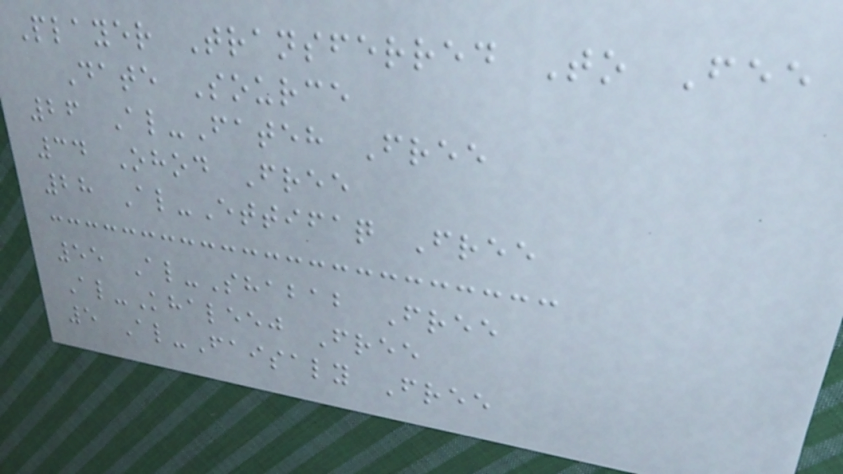Player Transferred To Fee
Date Source
26 Al-Fateh Free
34 Ohod Free
28 Al-Ettifaq Free
55 Al-Shabab Free
Al-Khaleej Free
5 Al-Faisaly Free
